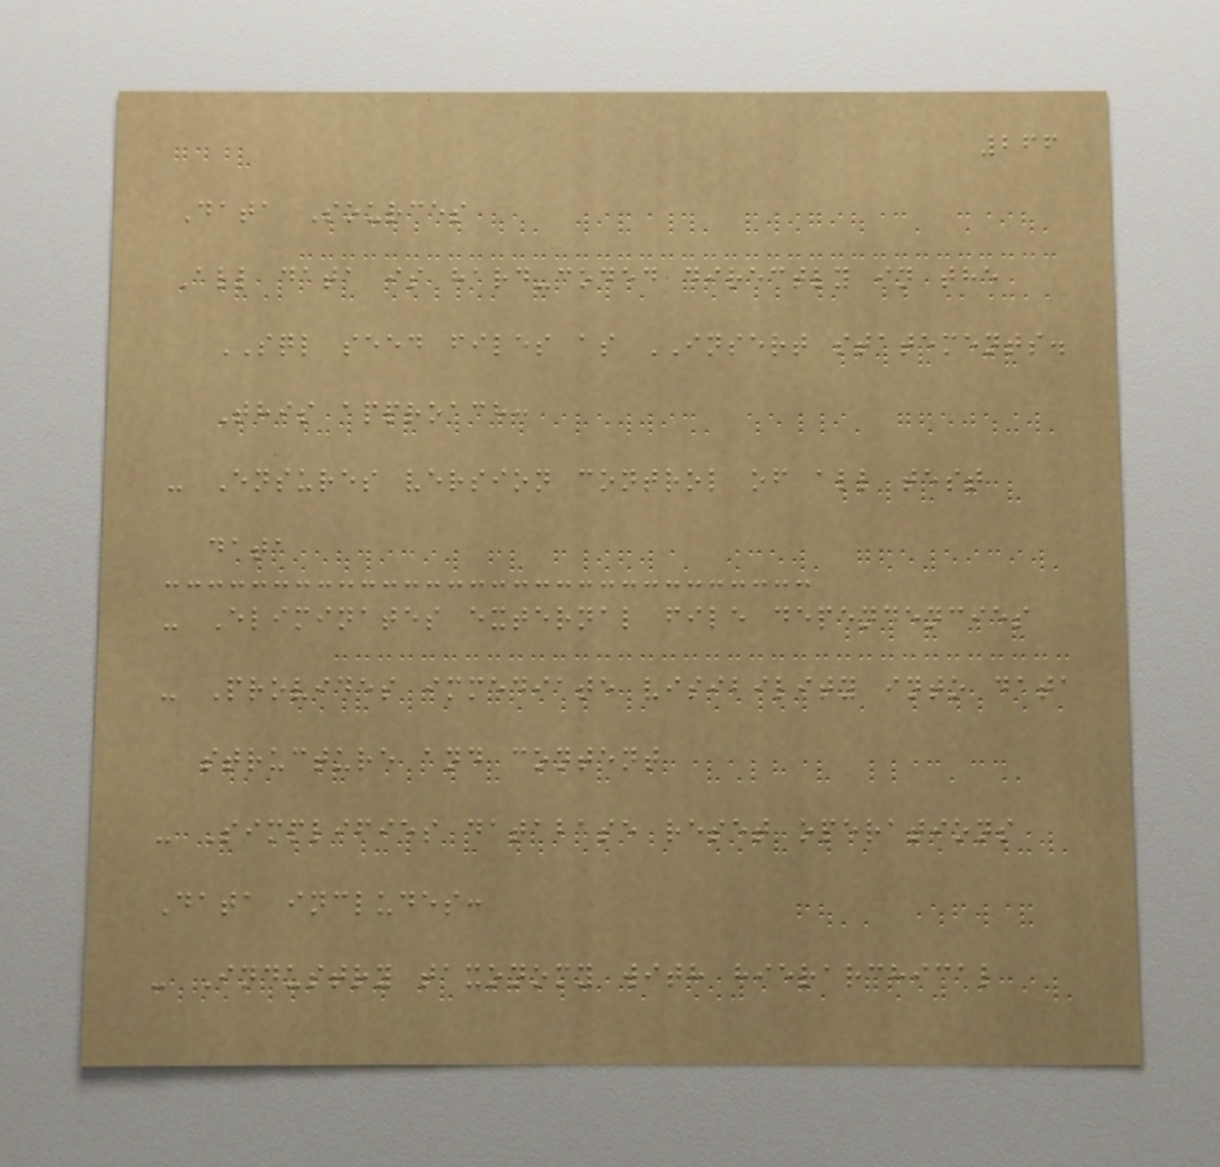266
Data Sources
All data is hard-coded directly in the
SQL seed files as INSERT statements.
This approach:
- Ensures version control of all test
data
- Eliminates external file dependencies
- Provides immediate visibility into data
structure and content
- Simplifies database reset operations
Data includes:
- Industry taxonomy with hierarchical
